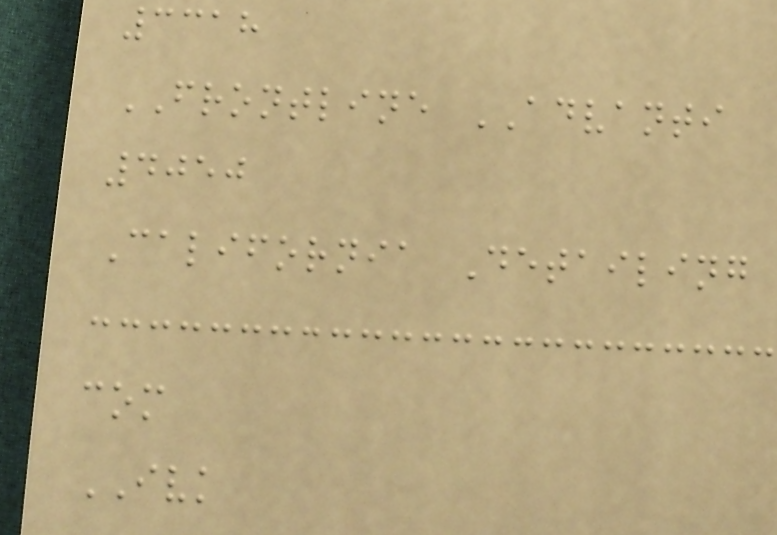3318
FRONTLINE ADVANTI
4050
California Detailing
com
IVK
